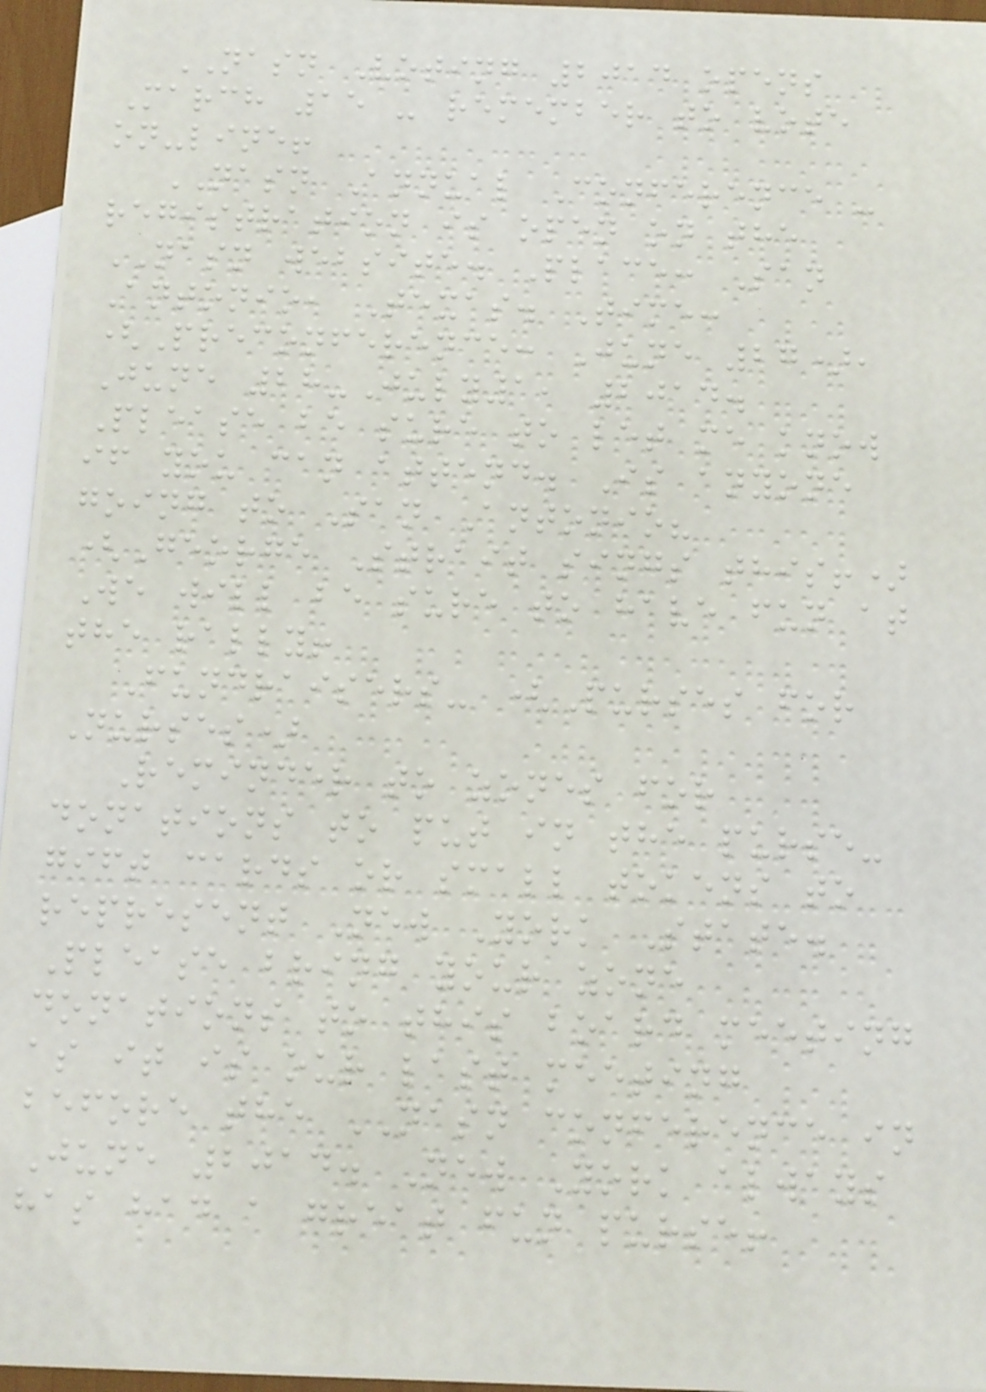NASN Voting 2014 opens
March 15 - remember to vote
on-line!
NASN Annual Conference -
registration is open on the
NASN website. Place: San
Antonio, Texas. Time:
(Preconference: June 27),
June 28-July1, 2014.
Please be sure to let me know
if you can attend. Is anyone
going to San Antonio?
(George Strait sings this!)
We will be sure to have fun at
the rally!
Fundraisers- (Purses for
Nurses)
Reminder to zones for
donations to put in the purse-
gift cards or small tokens to
represent New York State.
Please bring your zone
donations to this board meeting
as it is our last meeting
before the NASN conference in
June 2014. New York always
has had a great fun purse!
